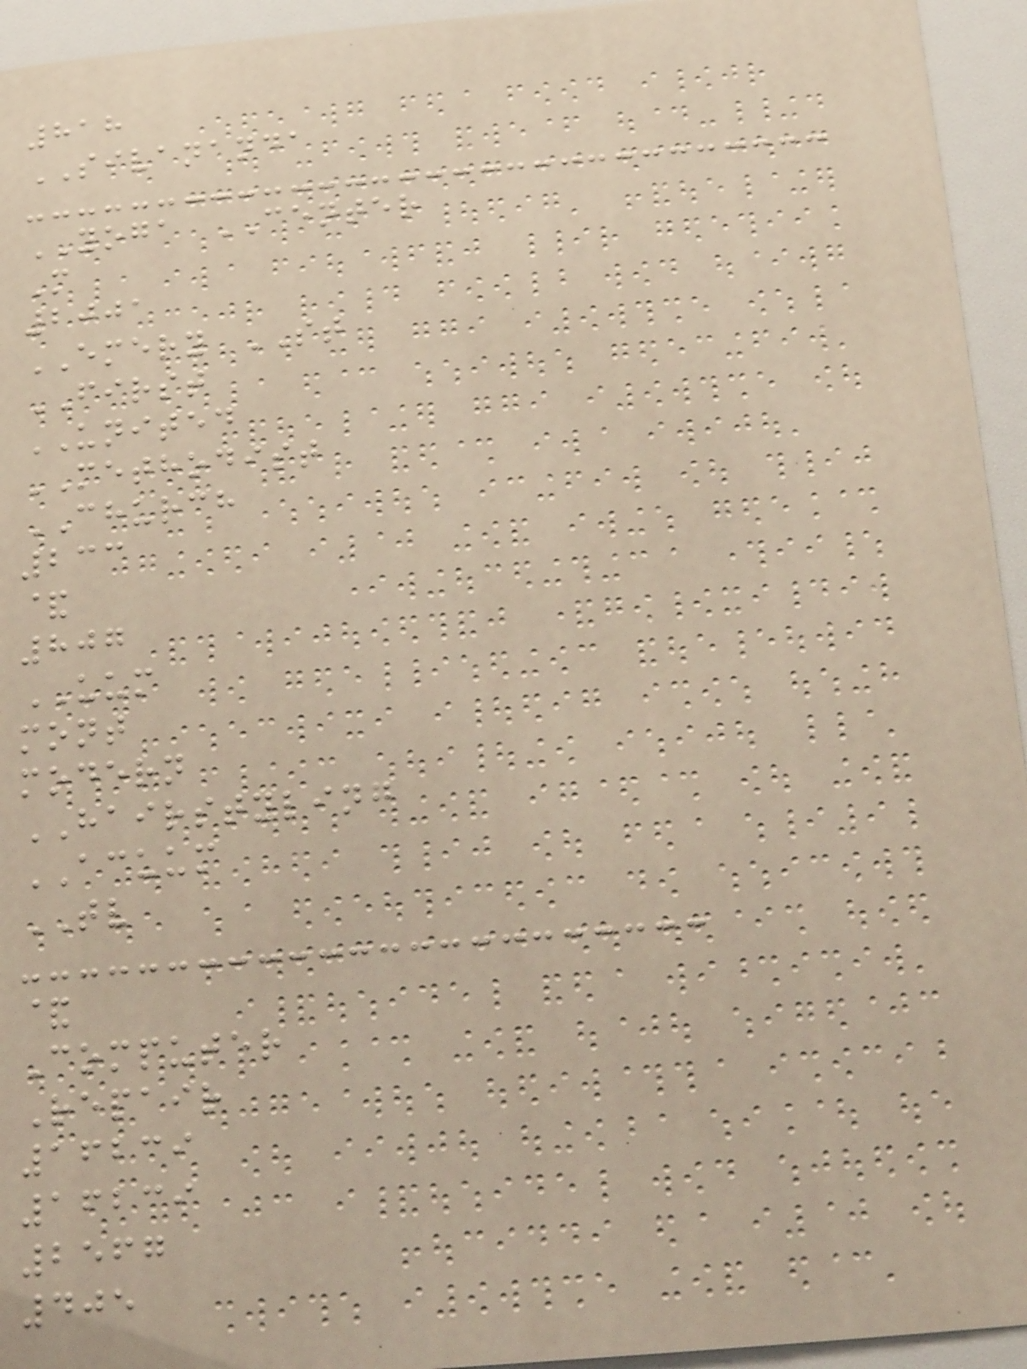818
SIVANANDA
YOGA CENTER
M
2001
EMERY ST
FIRST
UNITED
METHODIST
CHURCH
233
&
807
UUM
mont
modern
HAIRSTYLING
ACUUM
TV
&
Computer
Repair
16239
16239
2567
405
